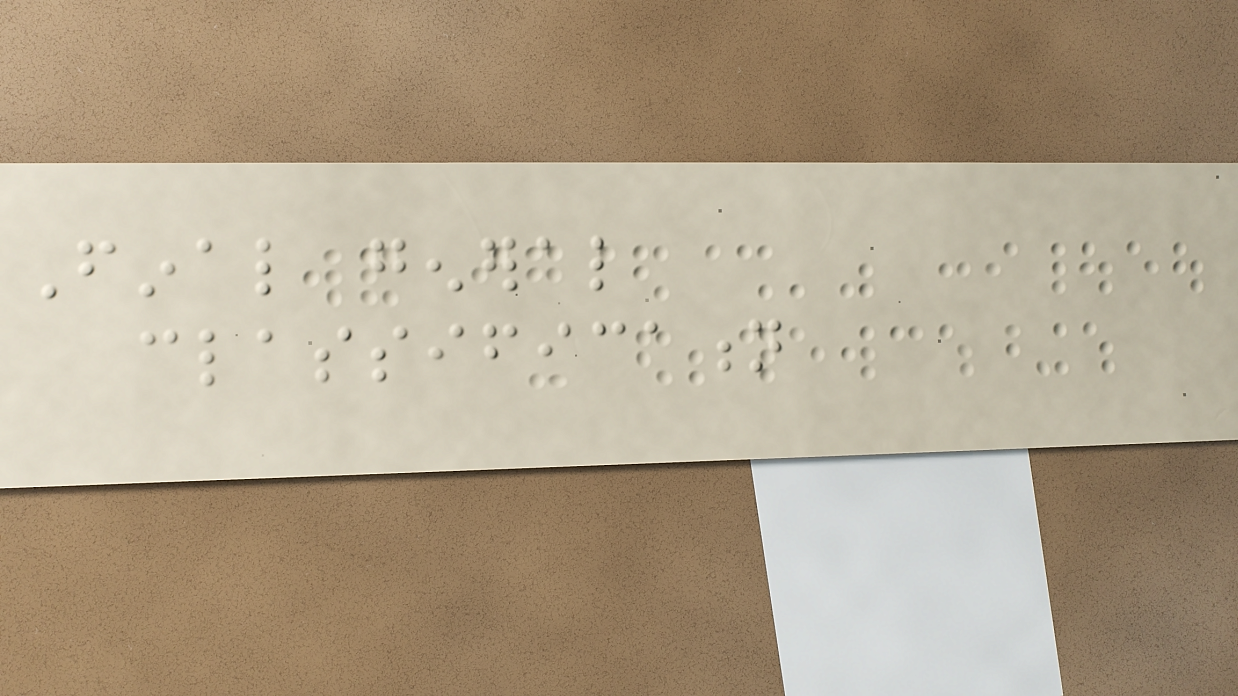Final general
classification
